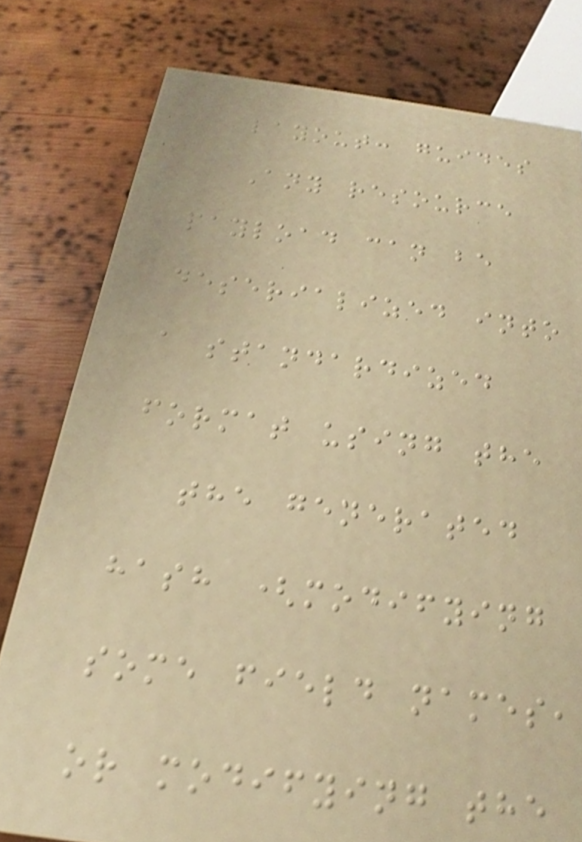layout: guides
Any resource
payload can be
deserialized into
a standardized
format using the
the generated
hash (modifying
some field names,
or modifying the
